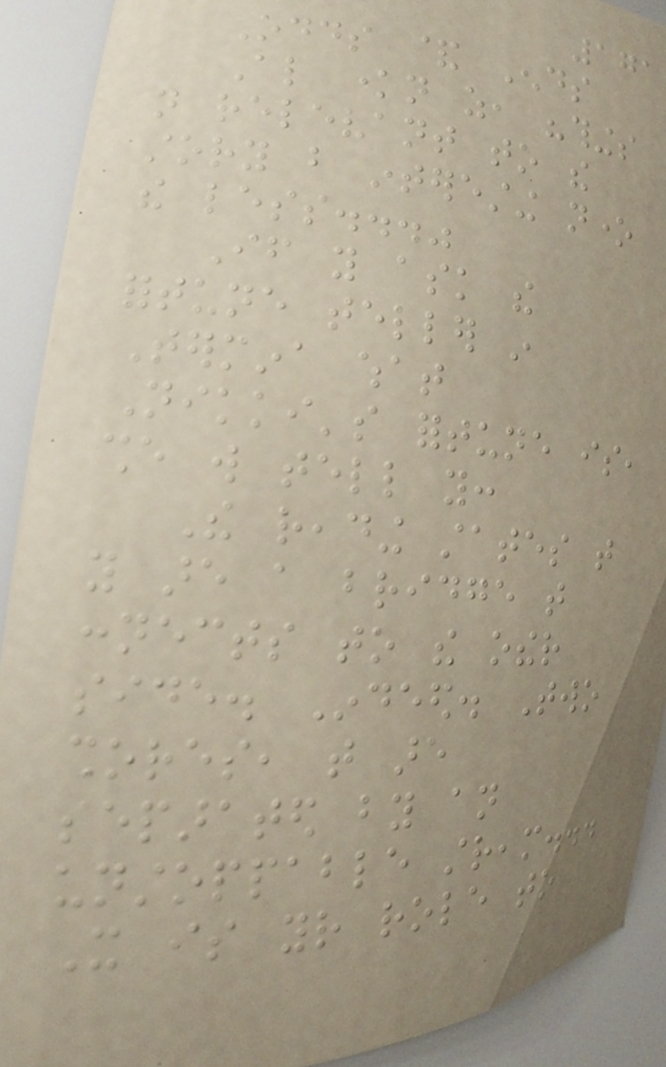171
Odds & Ends
Also known as, "things
not relevant to the
story but interesting none
the less..."
If you ask the
fortune teller in
Termina what
Nikki's fortune is,
she will tell you:
The reading states that
you are a bridge that
connects to the other
side. Indeed. Two
shores, that are
separated by an
unstoppable stream...
It is your role to
